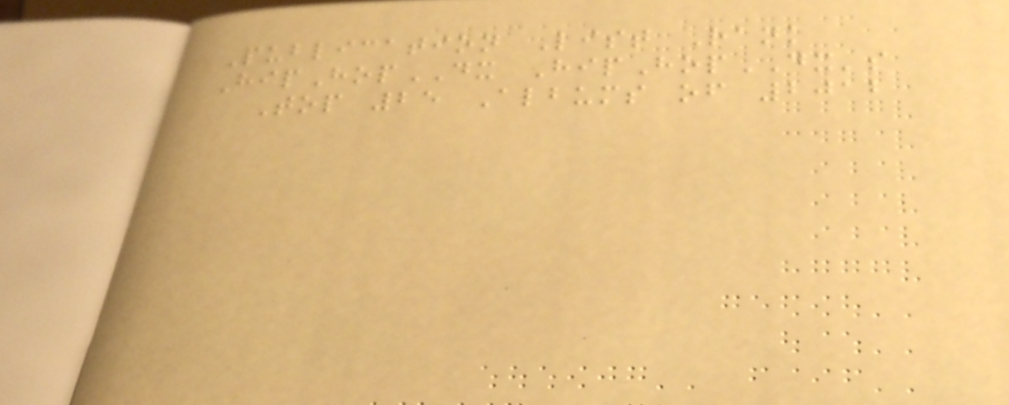Publication List Rank
HipHopDX HipHopDX's
Top 25 Albums of 2012
